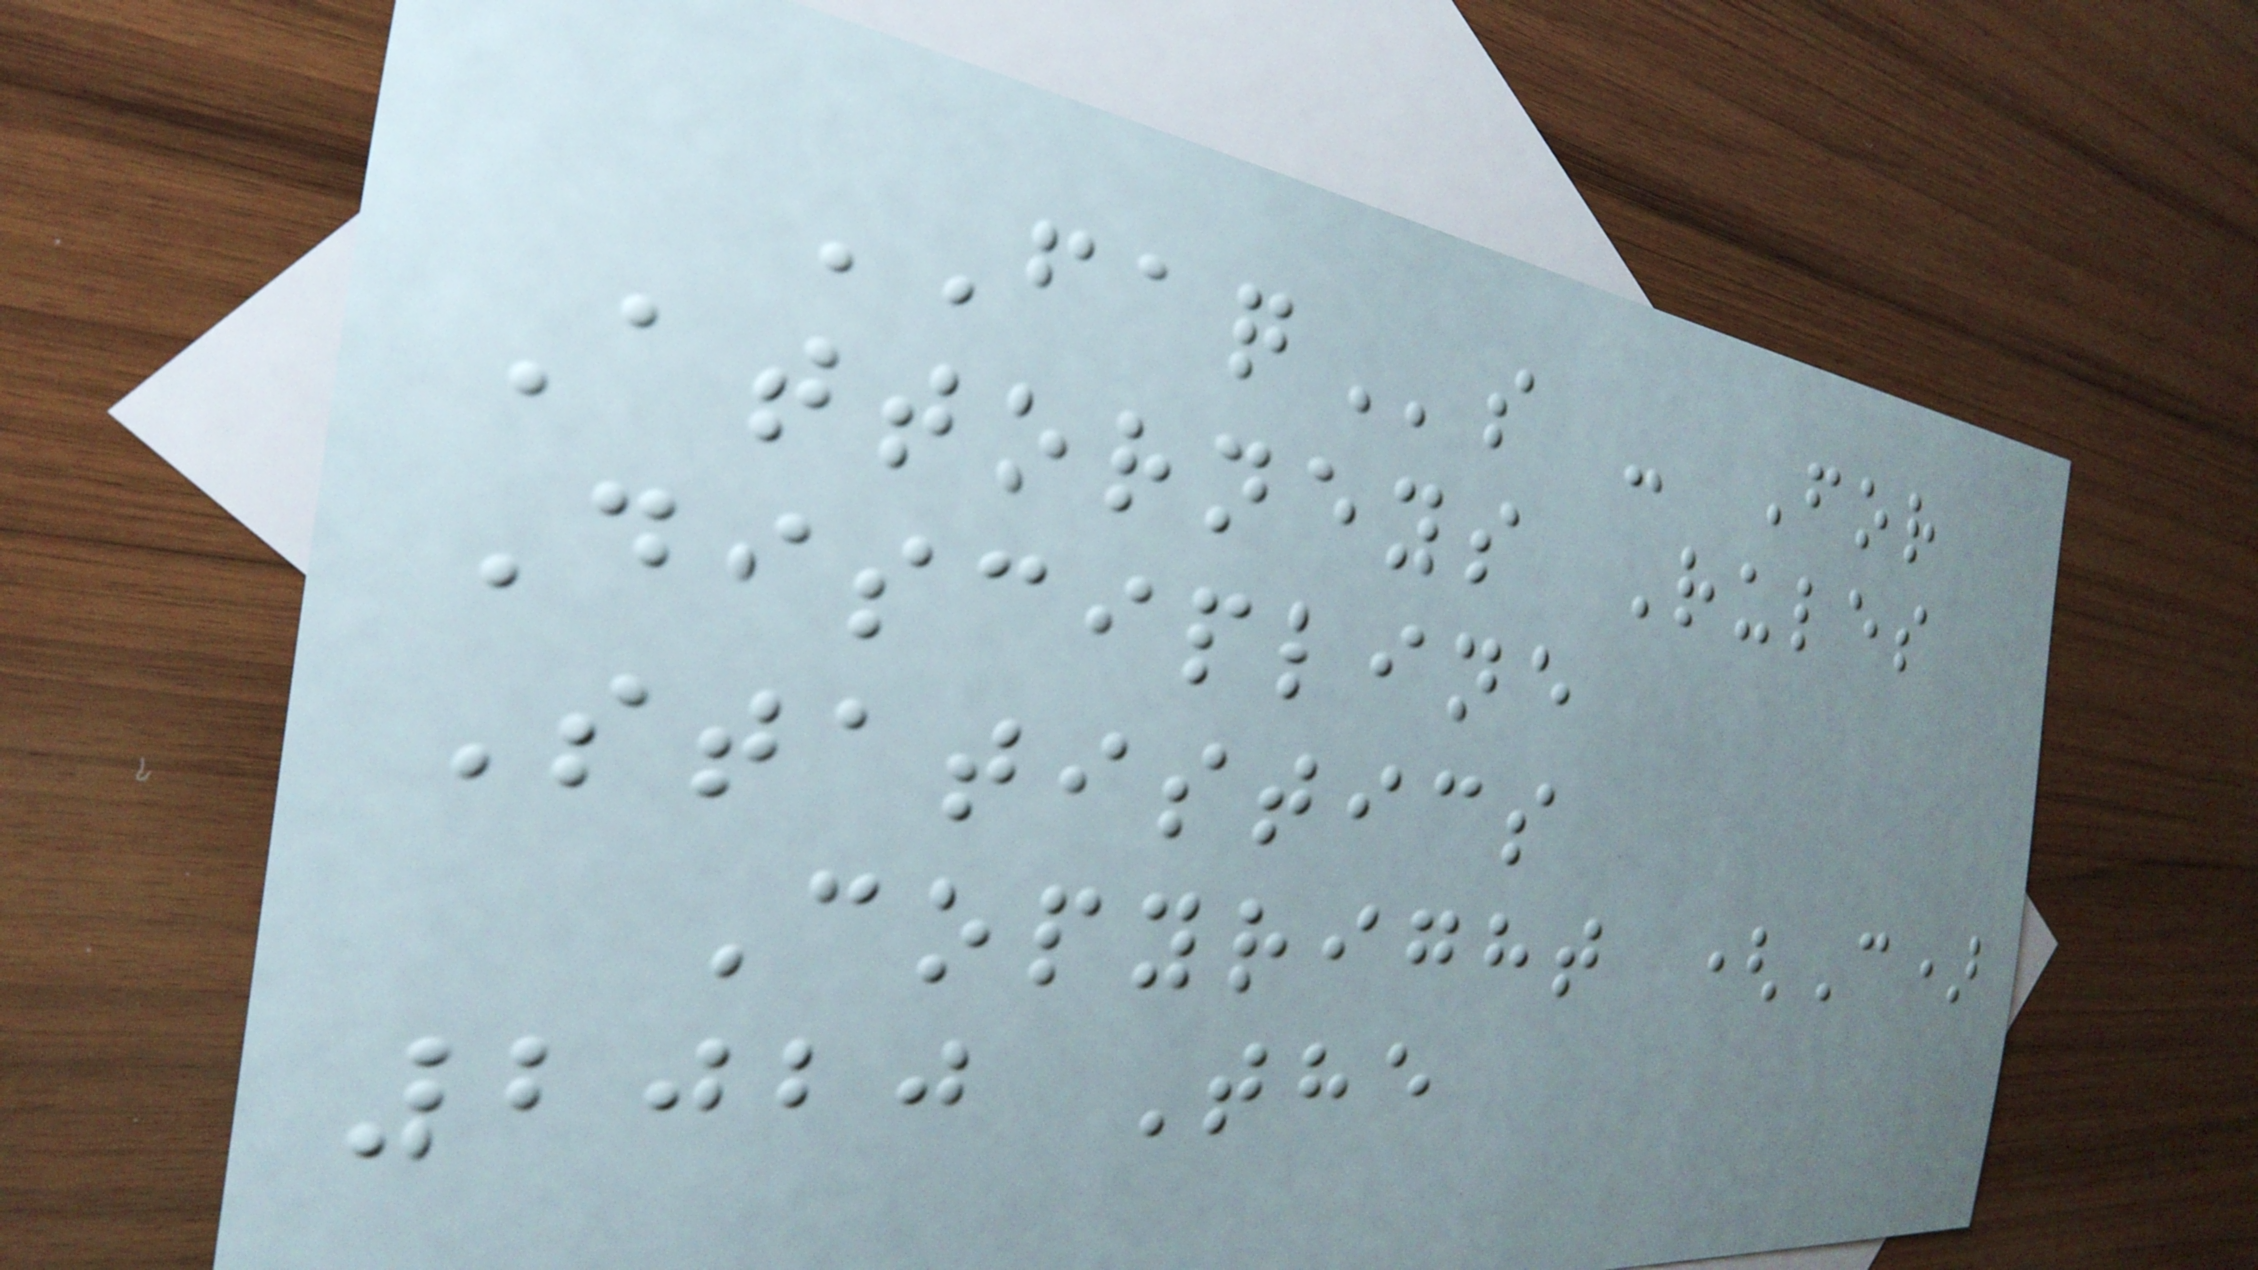FAQs - For
Attorneys Rules
Discipline
Statistics
Copyright (C)
2020 The
